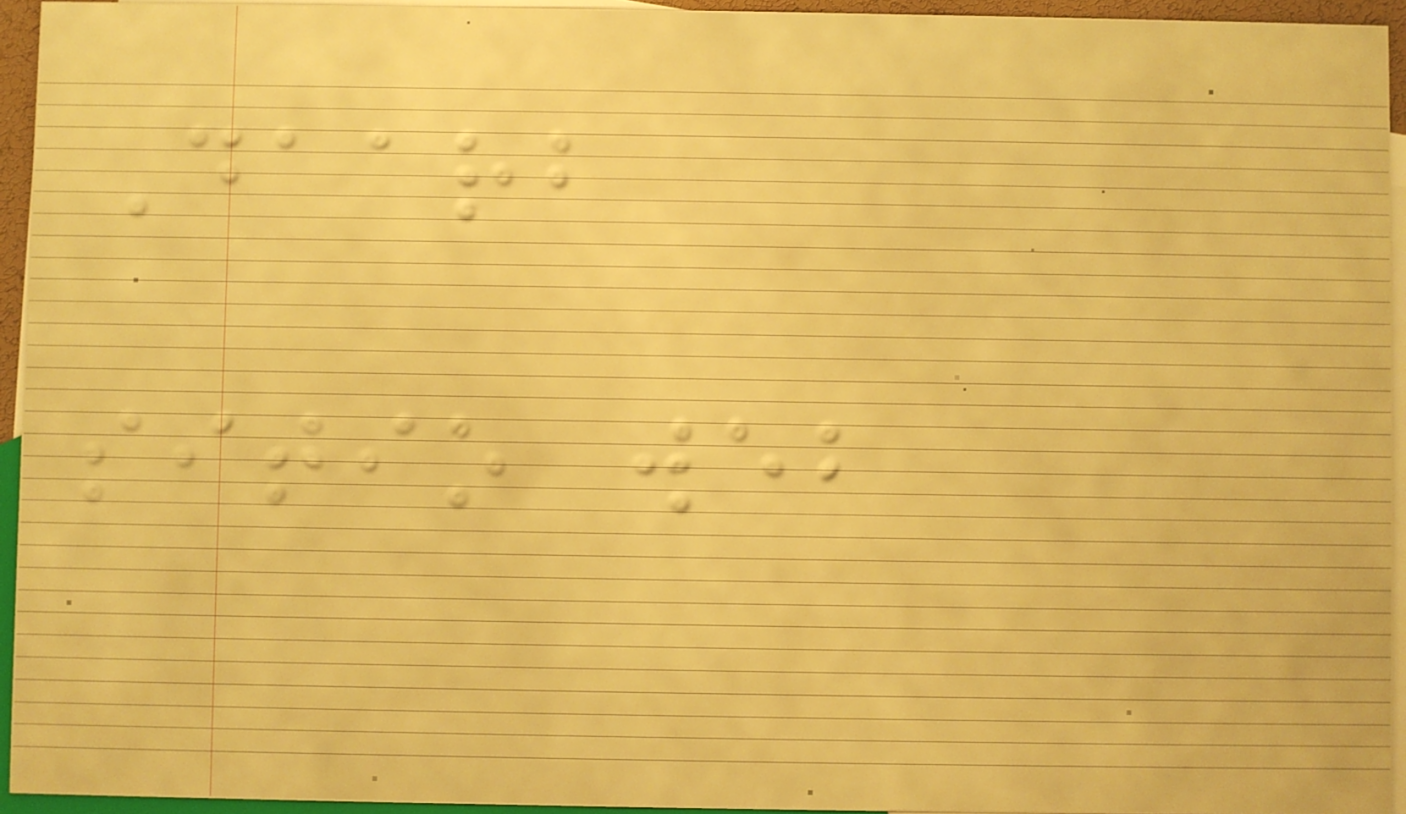Daarb
sitio web
